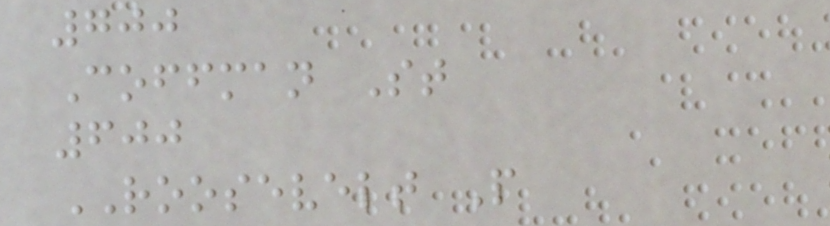700
Coffman St
600
ROOSEVELT P
